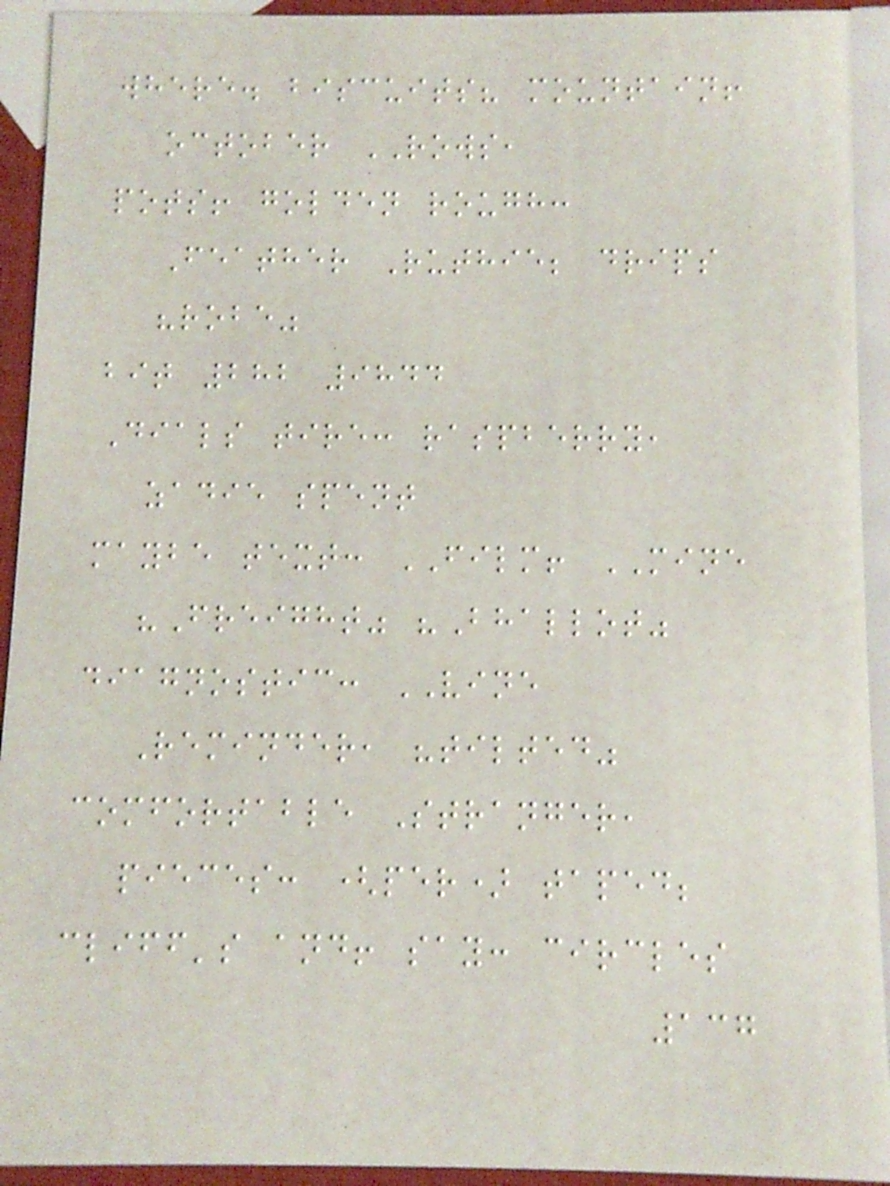where. biscuits? mountain!
october ROWS,
pots! golden rough:
Feather Ruthie; drips
"robe"
bit 282 9844
Dials tire: raspberry,
zadie spent
maybe text: FILM! MINE
"Freight" "Bhallot"
diagnostic: VINE
Reminder, "tilted"
comfortable Stranger,
pieces: (per) taped;
cliff's and! say: circles
137
